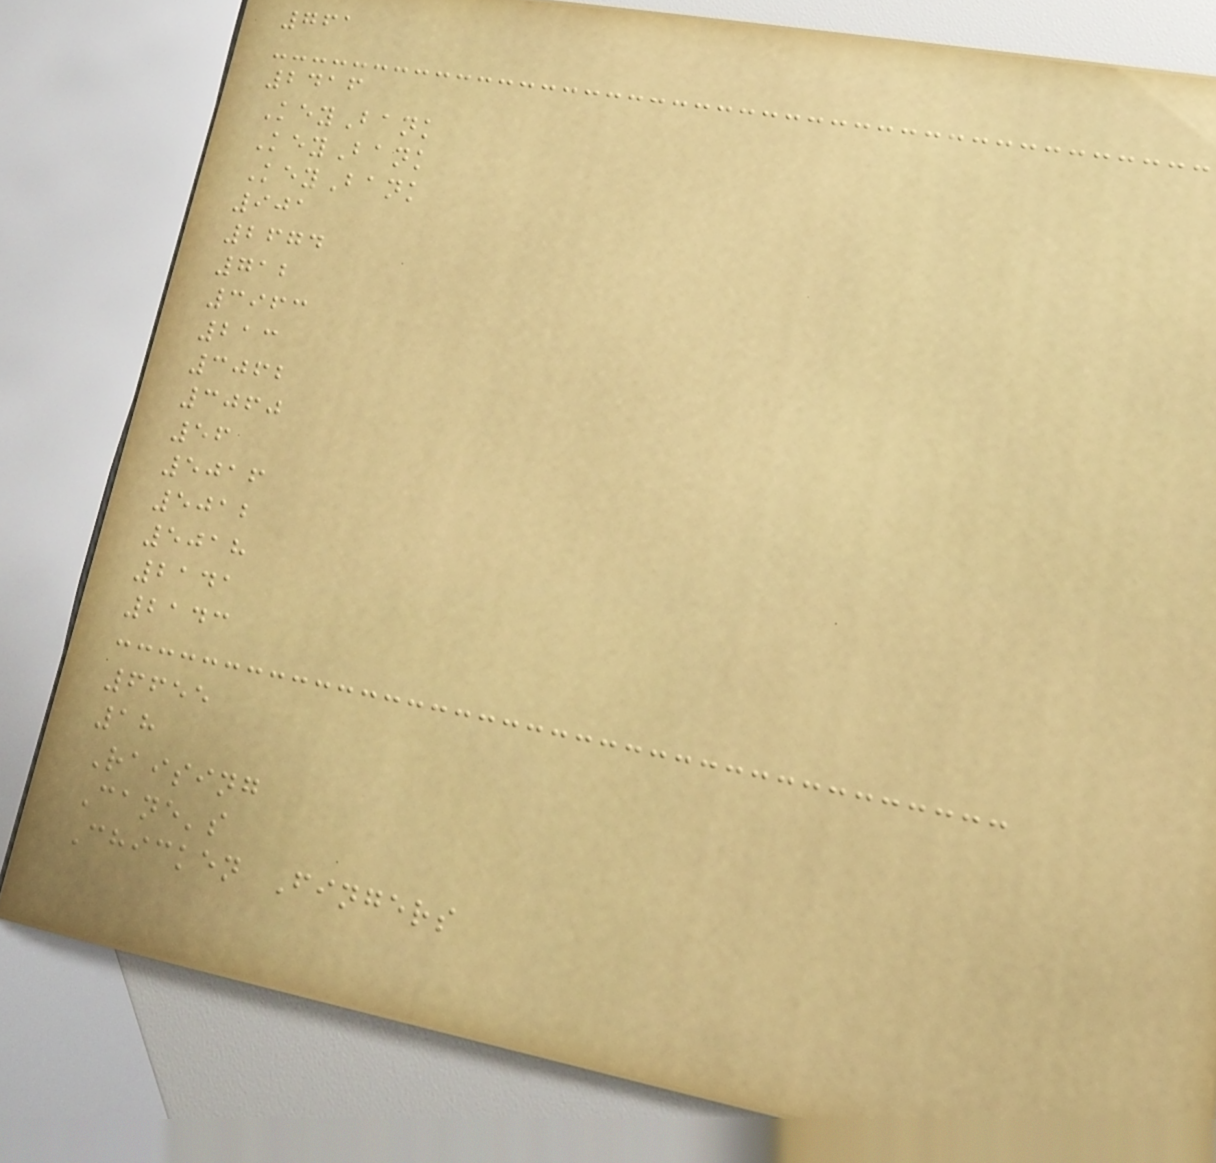761
2416
KeyBank
KeyBank
KeyBank
901
2674
712
3963
213
3062
3060
56
5016
5012
5018
2141
2143
6655
18
Raising
Cane's
Chicken Fingers
